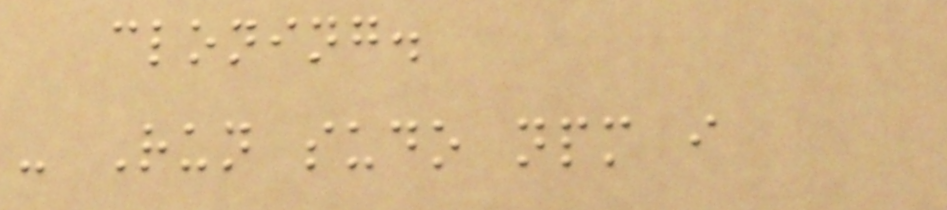cloning.
- Run sudo npm i
